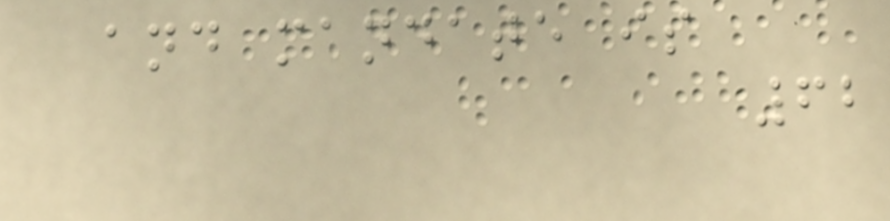and mandate is
62
